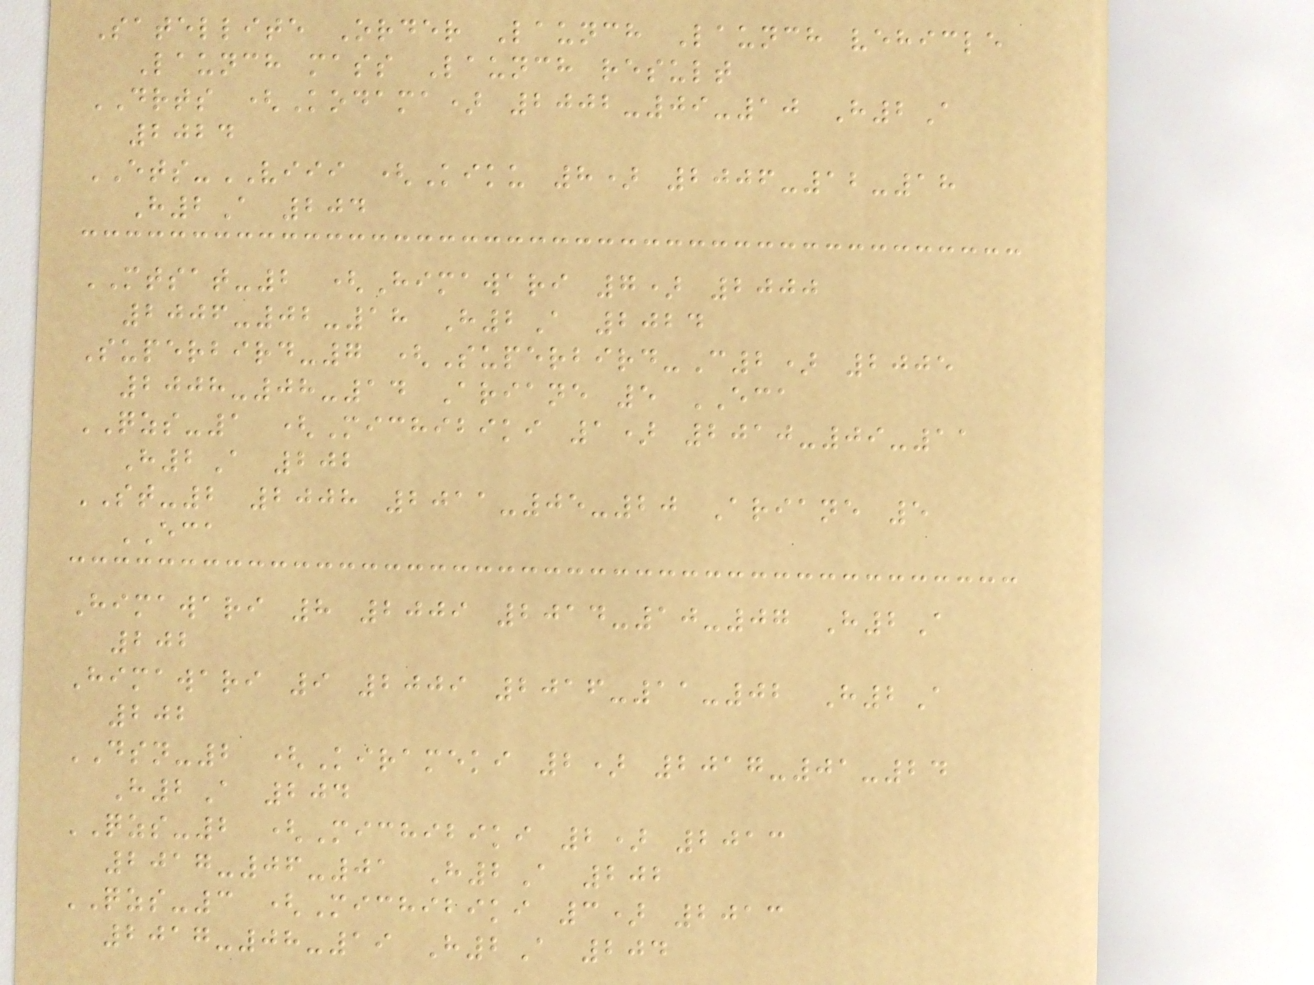Satellite Order Launch Launch vehicle
Launch mass Launch result
DRTS (Kodama) 2002-09-10 H2A
2024
ETS-VIII (Kiku 8) 2006-12-18
H2A 204
MTSAT-2 (Himawari 7) 2000
2006-02-18 H2A 2024
Superbird-7 (Superbird-C2) 2005
2008-08-14 Ariane 5 ECA
QZS-1 (Michibiki 1) 2010-09-11
H2A 202
ST-2 2008 2011-05-20 Ariane 5
ECA
Himawari 8 2009 2014-10-07 H2A
202
Himawari 9 2009 2016-11-02 H2A
202
DSN-2 (Kirameki 2) 2017-01-24
H2A 204
QZS-2 (Michibiki 2) 2013
2017-06-01 H2A 202
QZS-3 (Michibiki 3) 2013
2017-08-19 H2A 204
